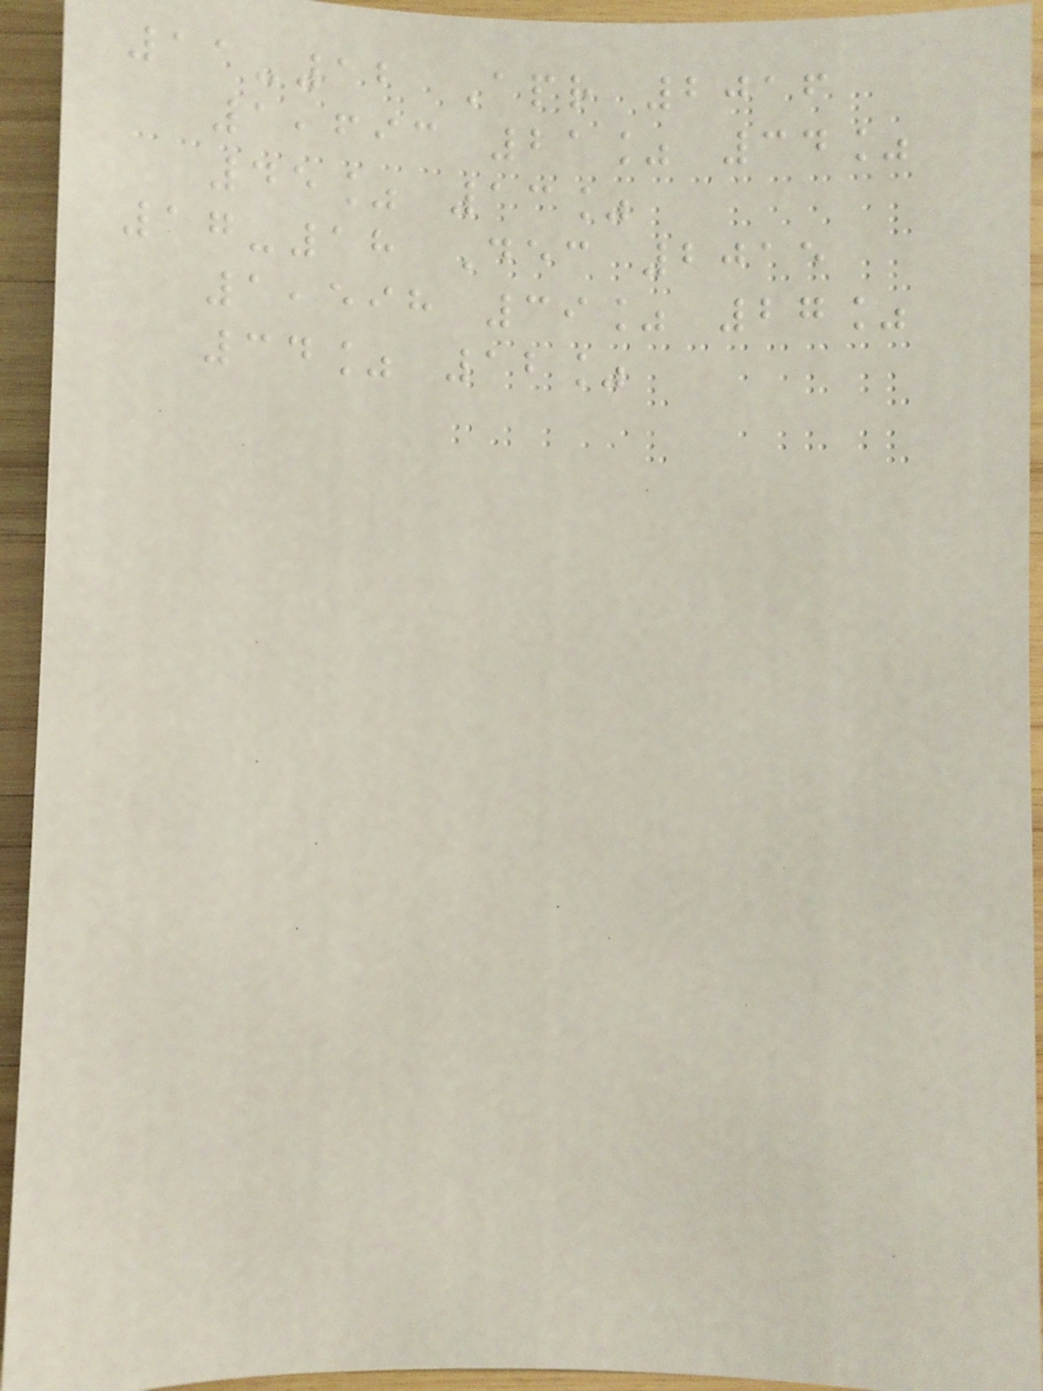11-12 Apr 2016
1,693 21% 34%
45% 13%
17-18 Dec 2015
1,598 39% 27%
34% 12%
